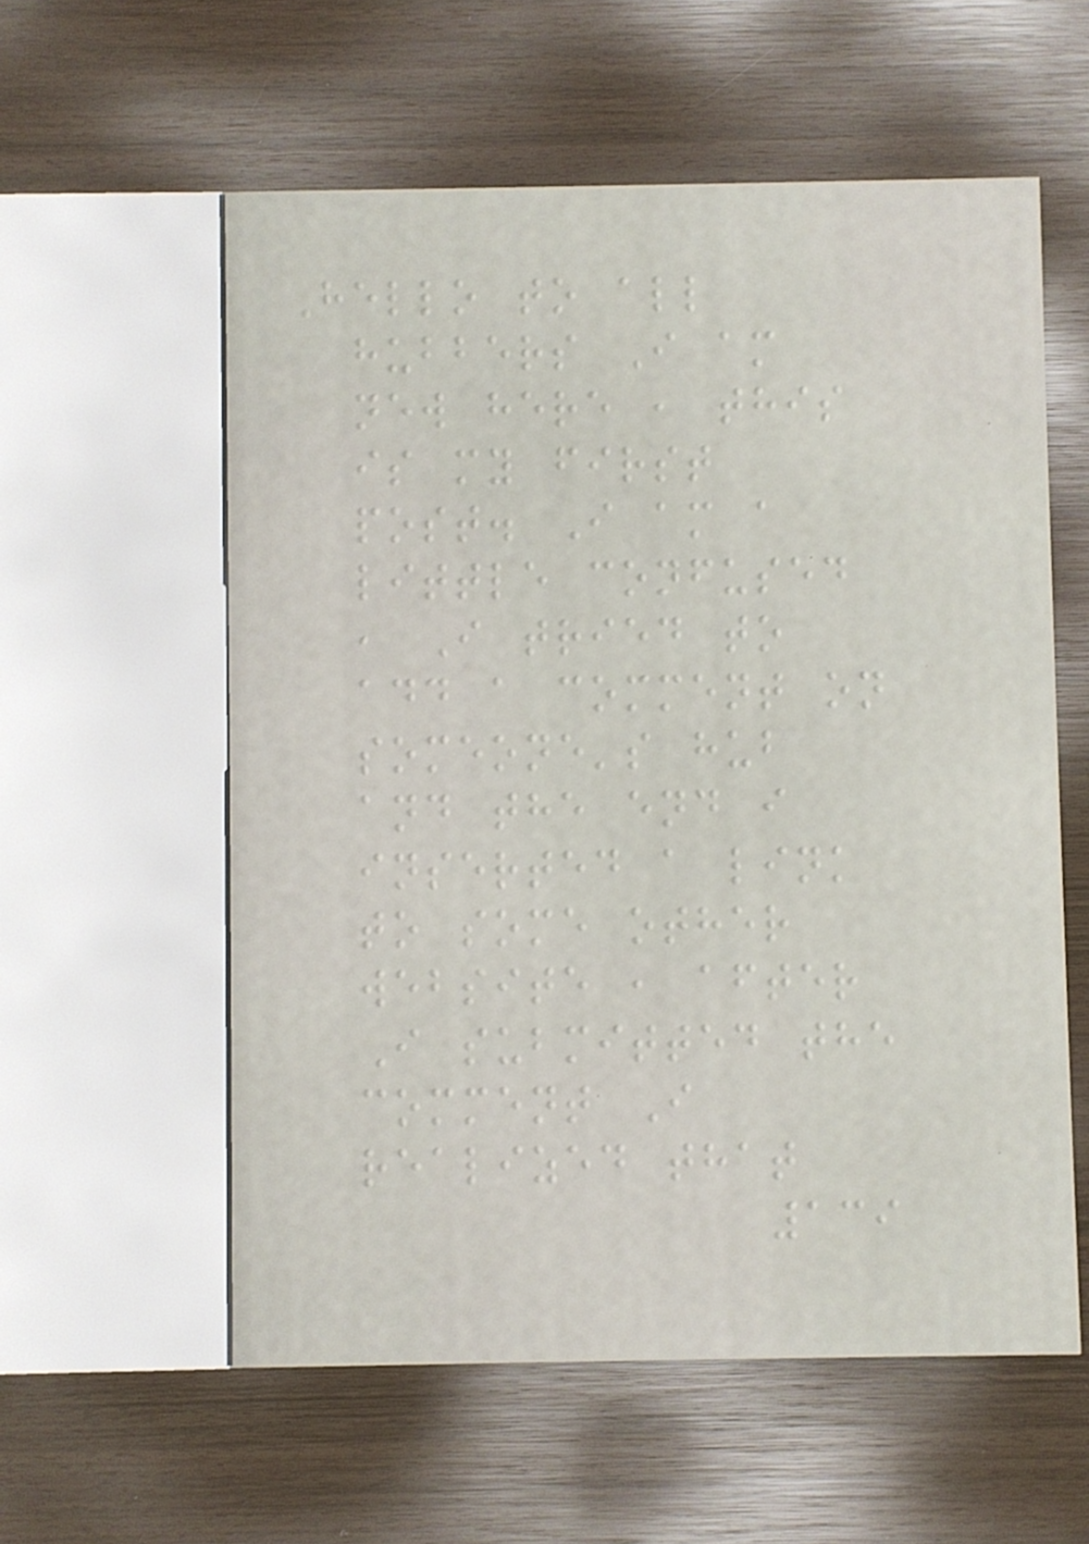Hello to all
hubbers I am
new here , this
is my first
post. I am a
little confused
, I tried to
add a comment on
someone's hub
and the end i
inserted a link
to some other
website , after
I submitted the
comment I
realized that
139
